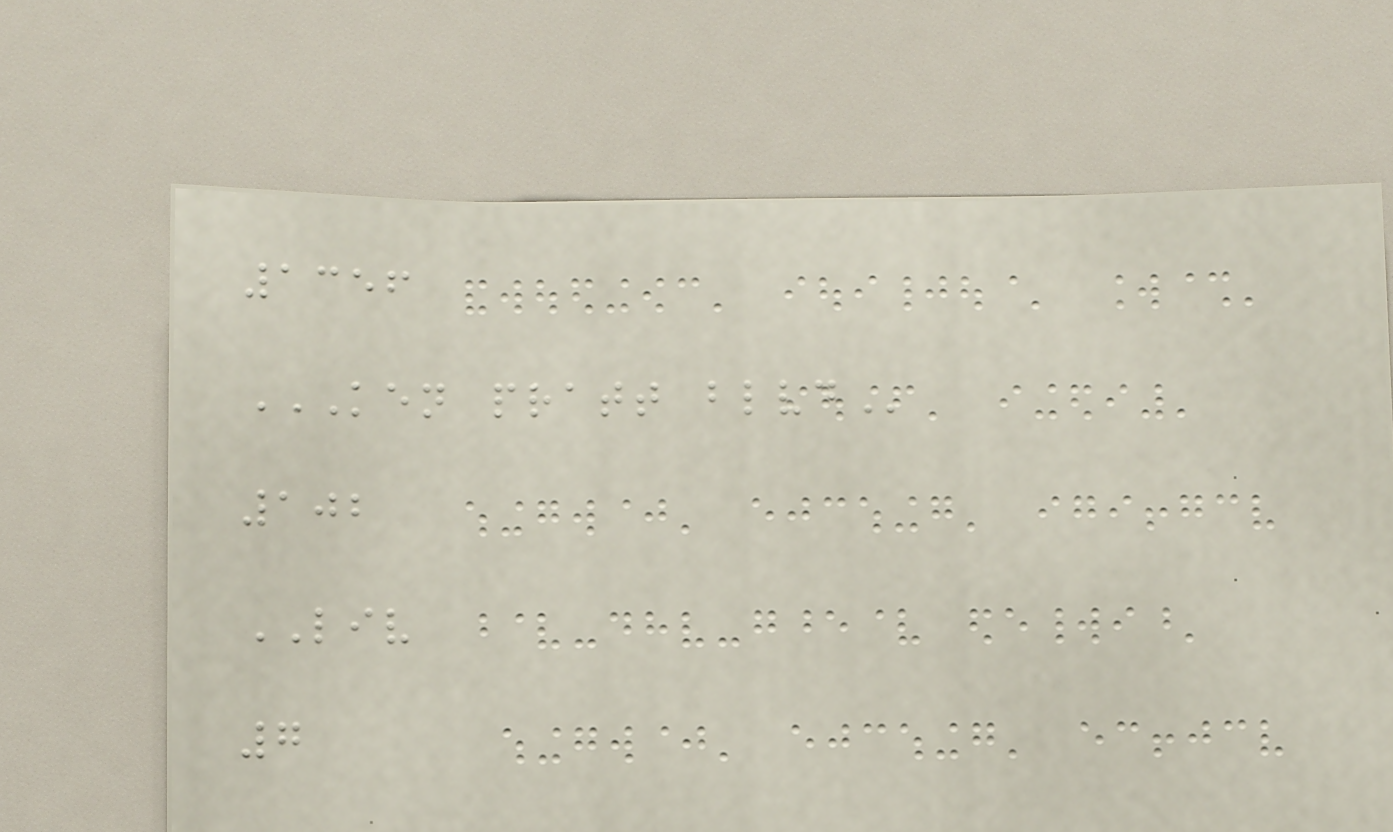1356
KEN PRATT BLVD
102
LIV
7
